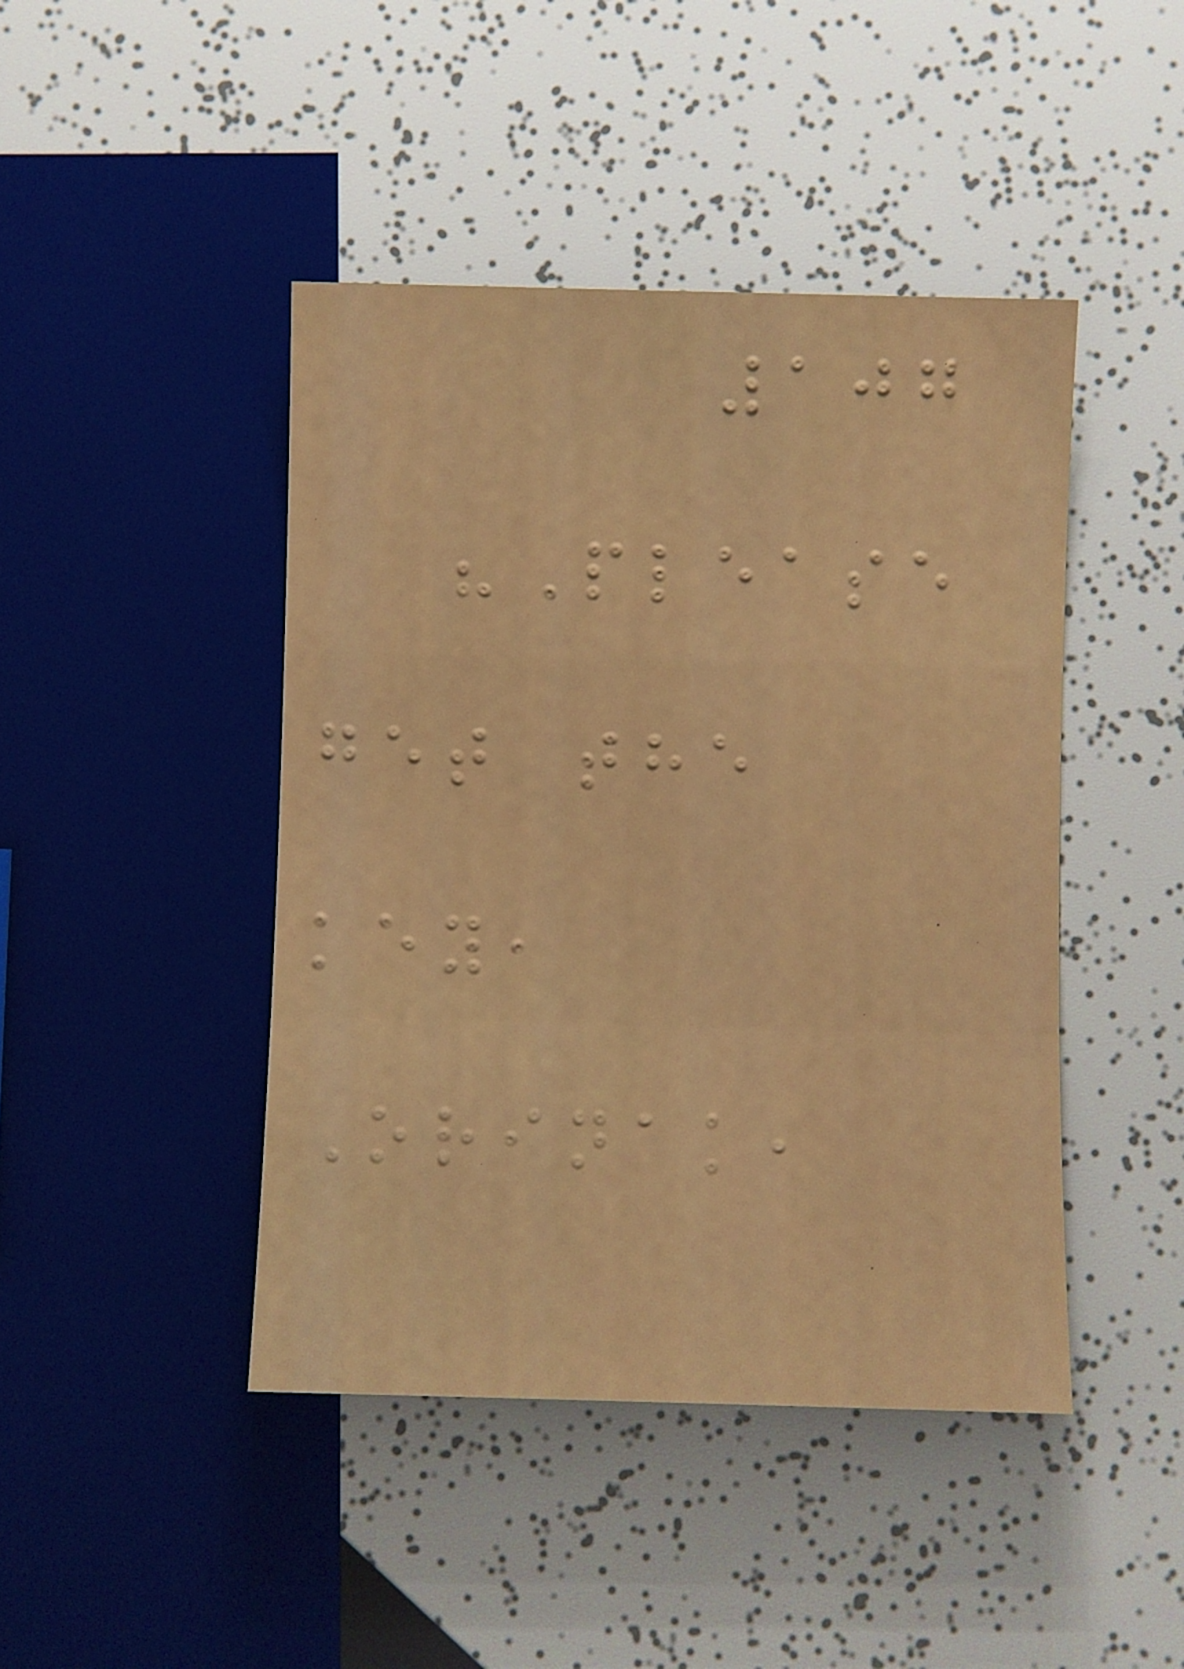107
"Please
get the
key,
Orinak,
